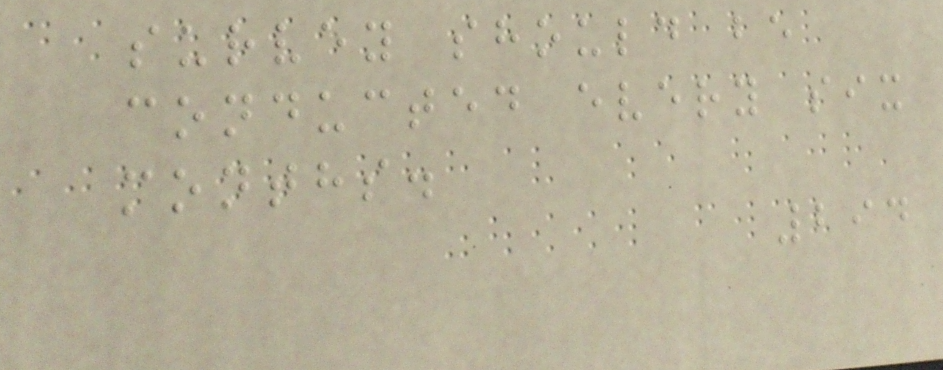survey should be
conducted every six
months.
294
